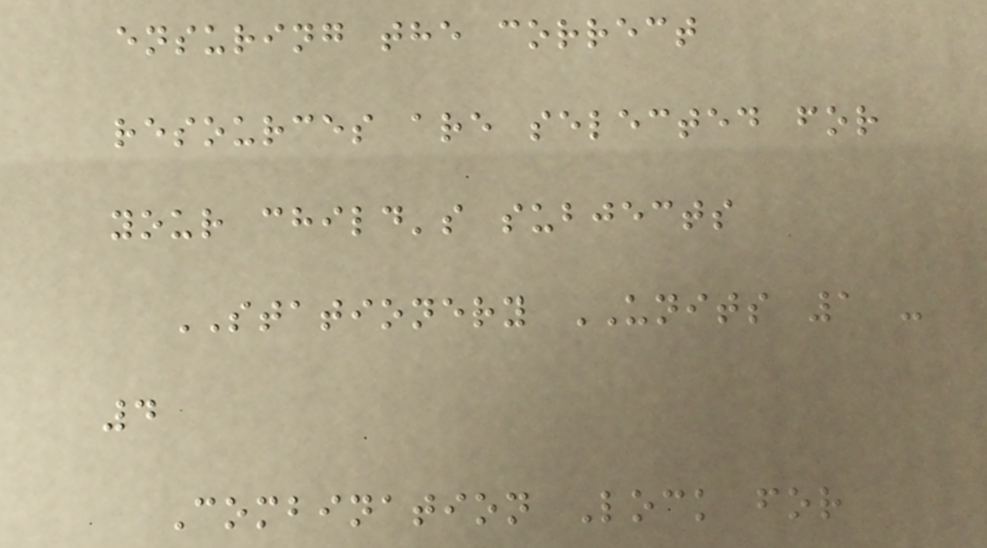ensuring the correct
resources are selected for
your child's subjects
STATIONERY UNITS 1 -
4
Combination Lock for
